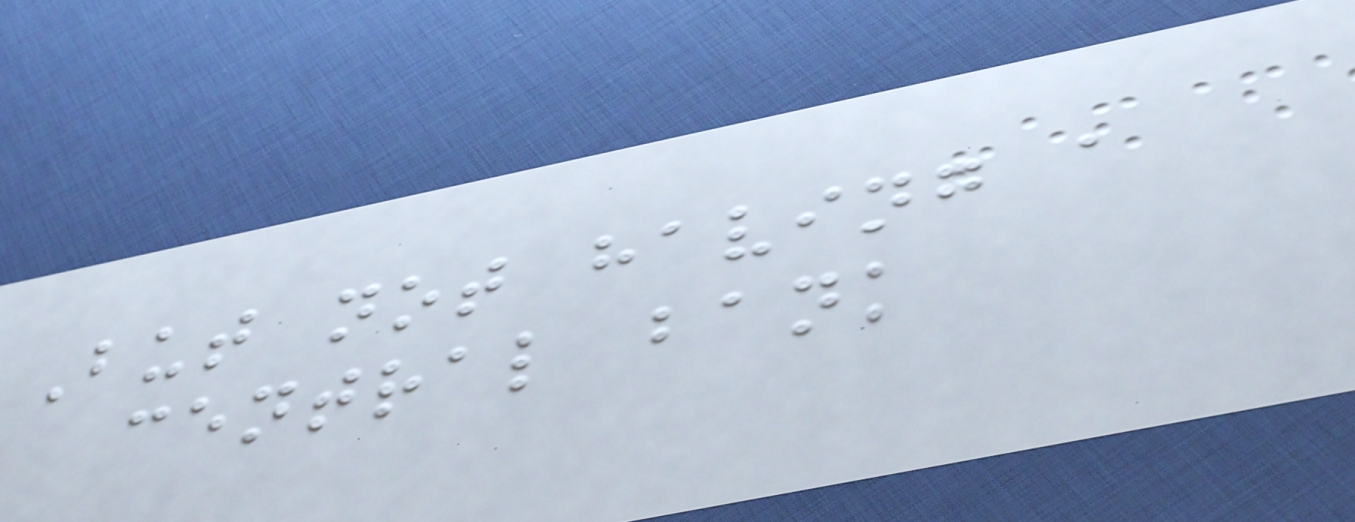But not having a
central bank
